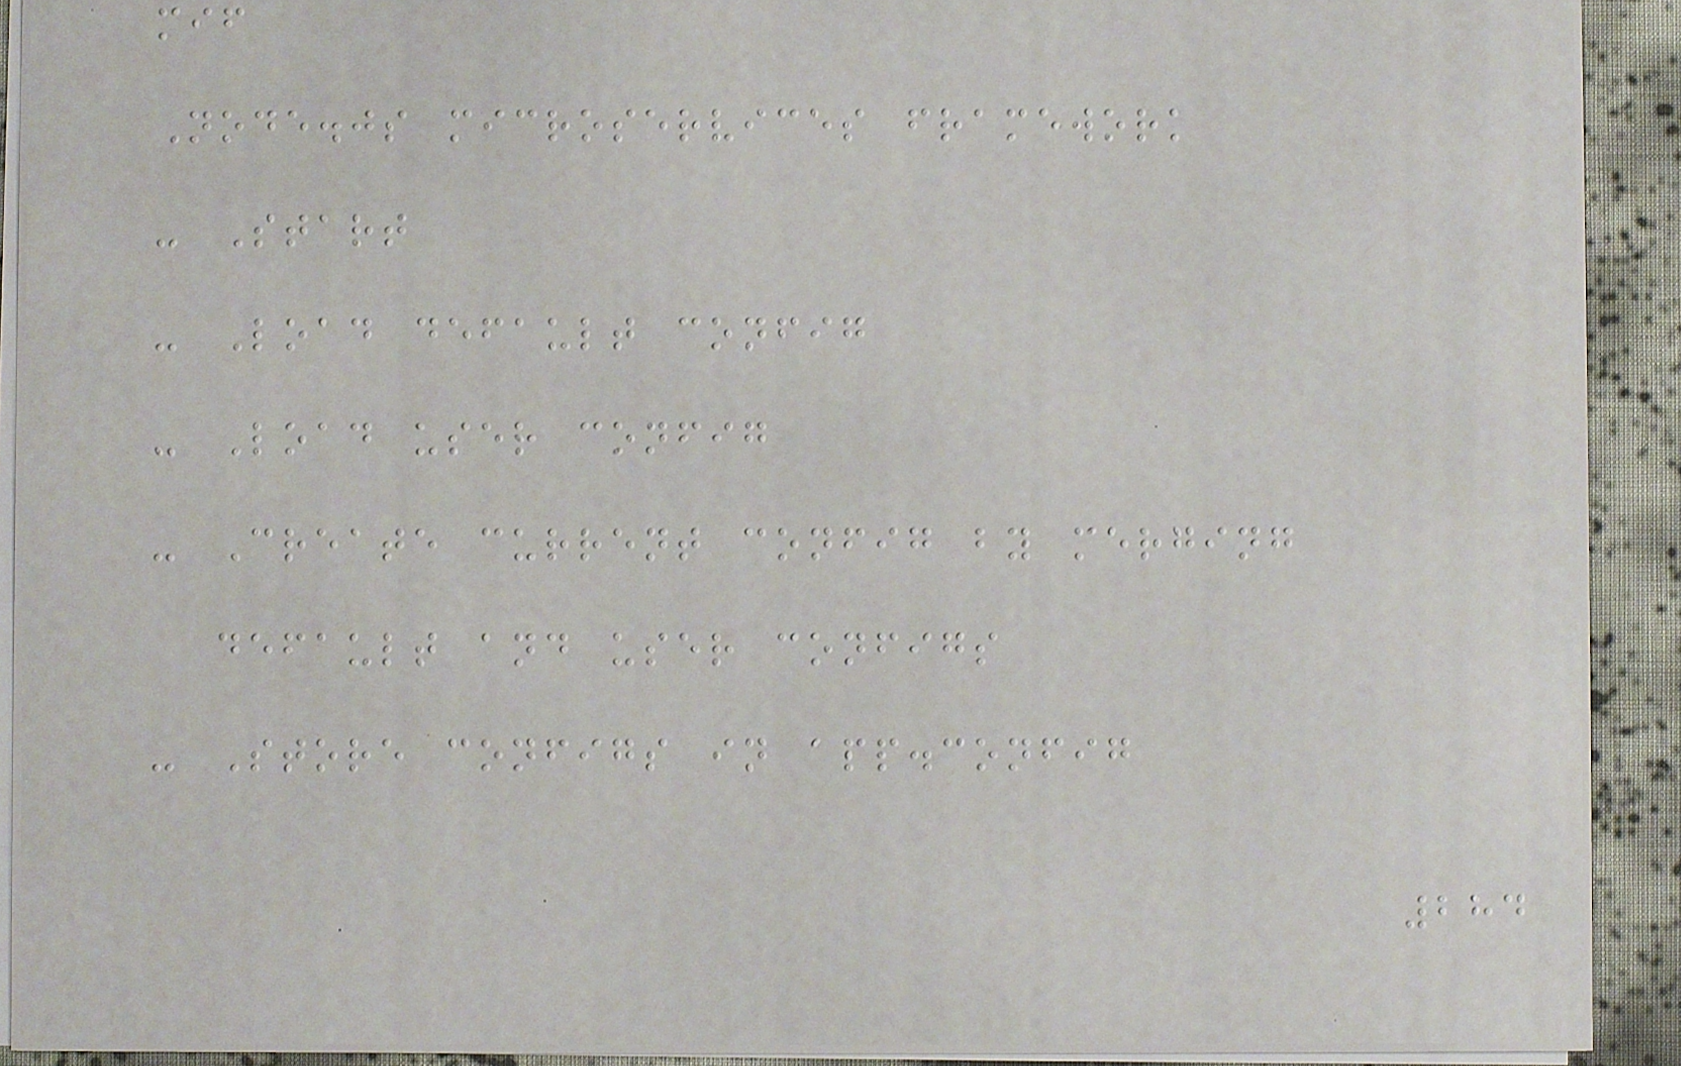mif
Node.js microservices framework
- Start
- Load default config
- Load user config
- Create current config by merging
default and user configs
- Store configs in app.config
284
